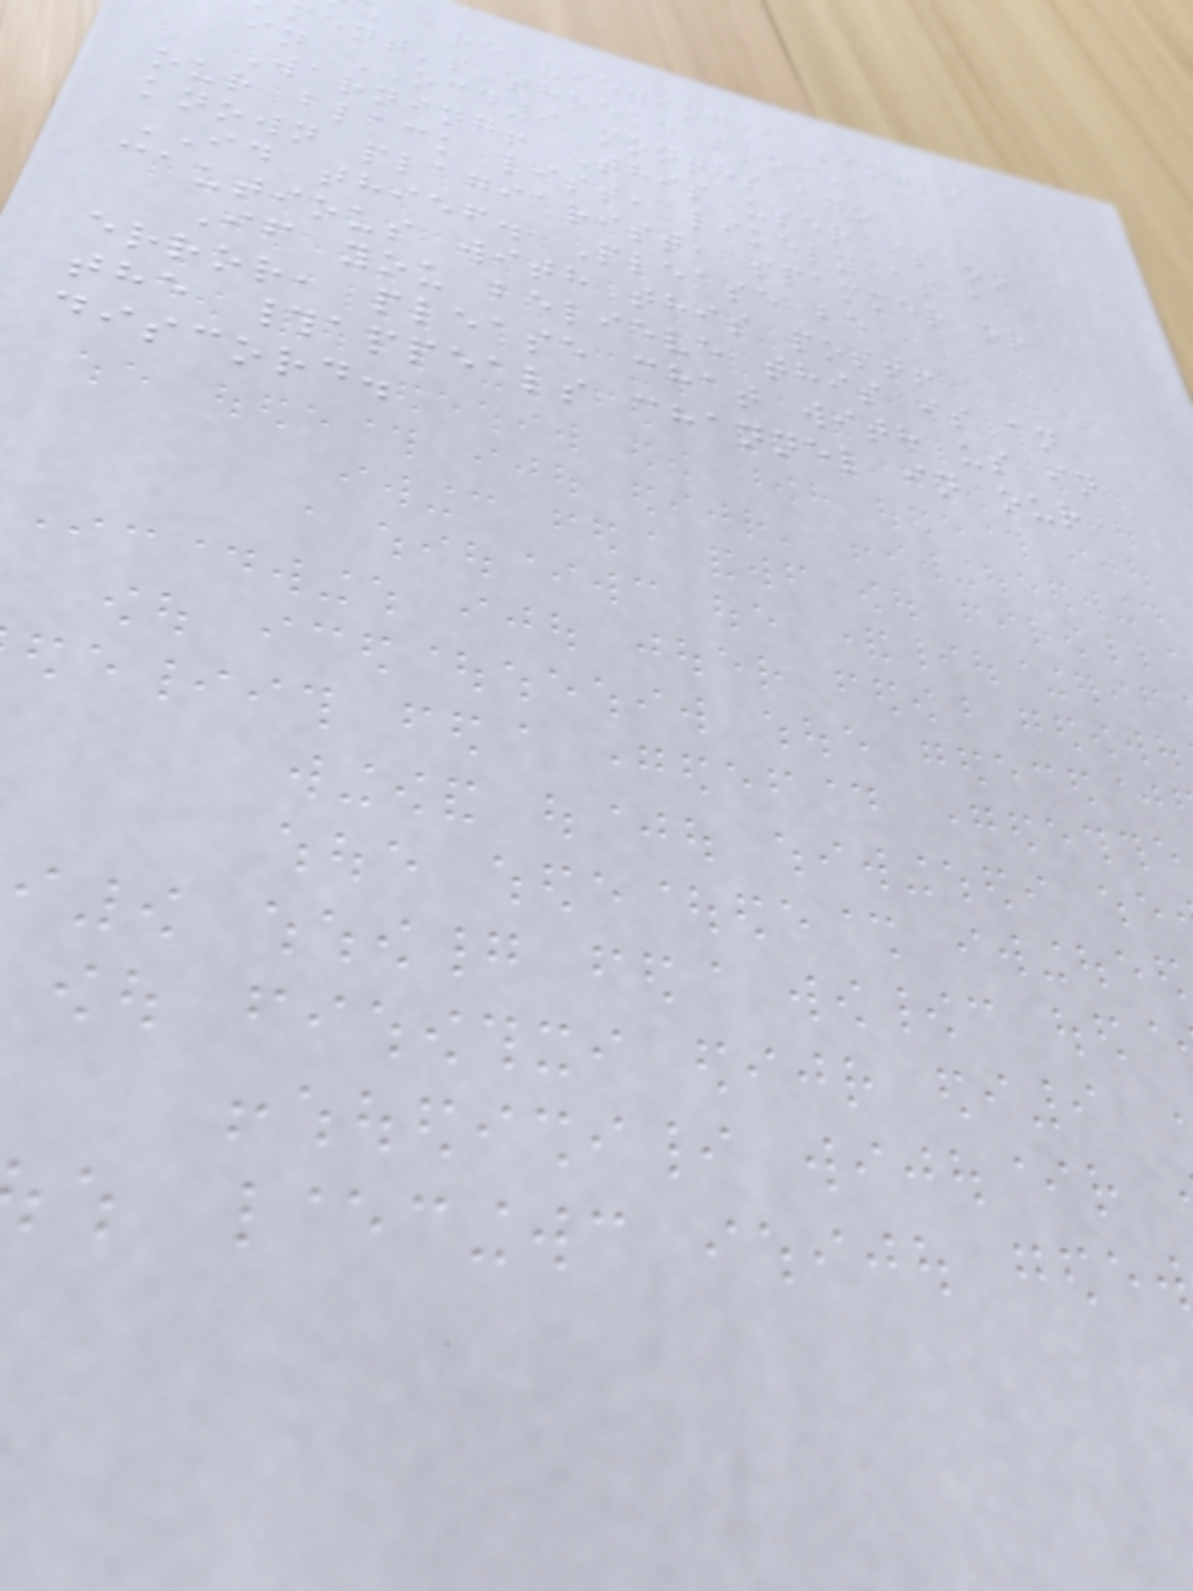are viewing a single
ent's thread from:
in OCD9 months ago
Warning! This user is on
our black list, likely as a
known plagiarist, spammer or
ID thief. Please be
cautious with this post!
If you believe this is an
error, please chat with us in
the #appeals channel in our
discord.
